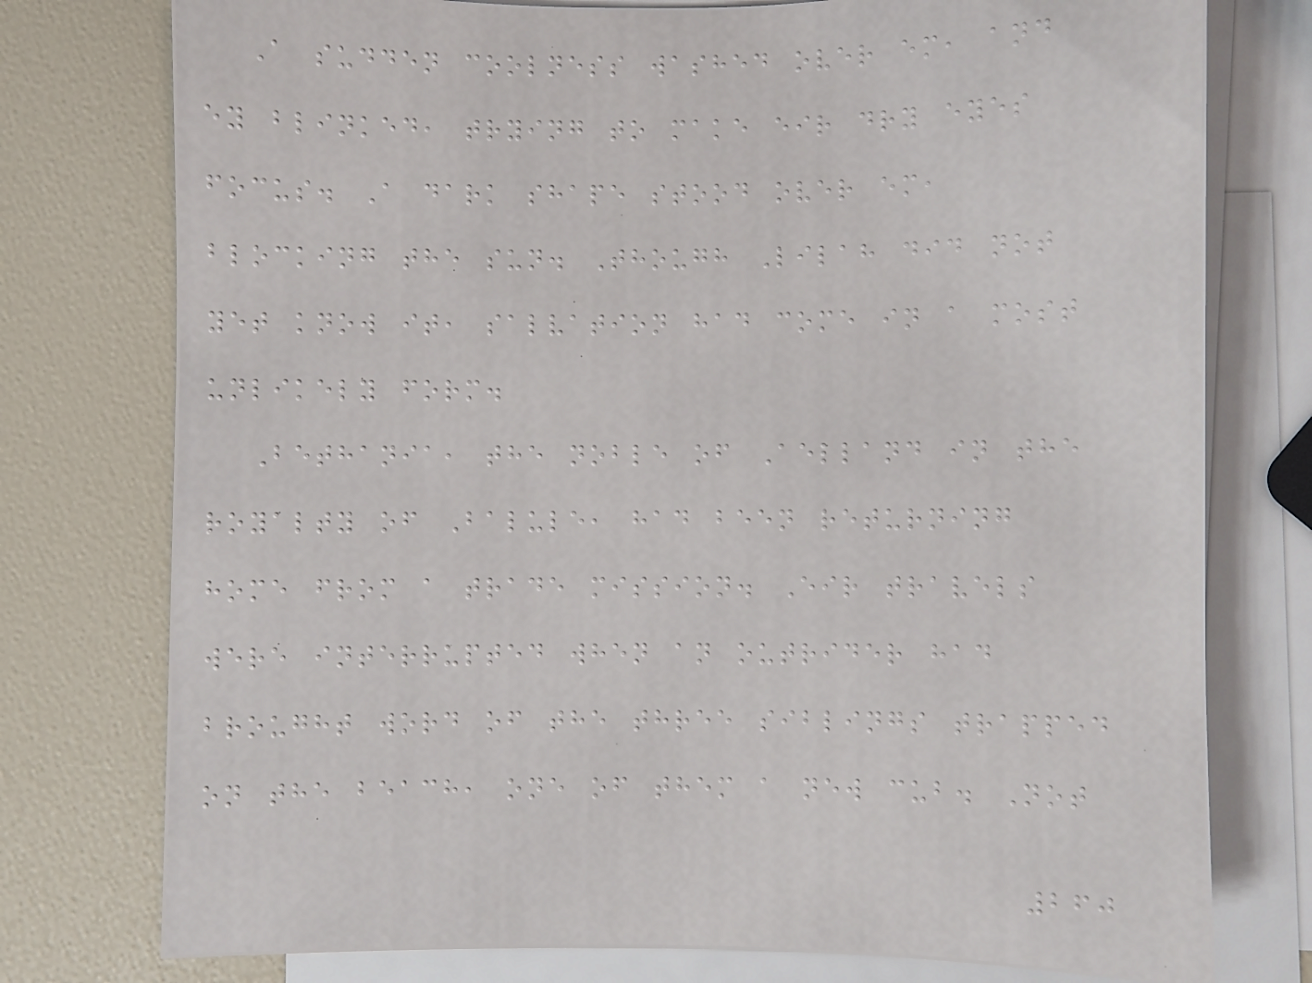A sudden coolness washed over em, and
ey blinked, trying to make eir dry eyes
focus. A dark shape stood over em,
blocking the sun. Though Lilah did not
yet know it, salvation had come in a most
unlikely form.
Bethania, the noble of Aelland in the
royalty of Balule, had been returning
home from a trade mission. Eir travels
were interrupted when an outrider had
brought word of the three siblings trapped
on the beach, one of them a new cub. Not
260
